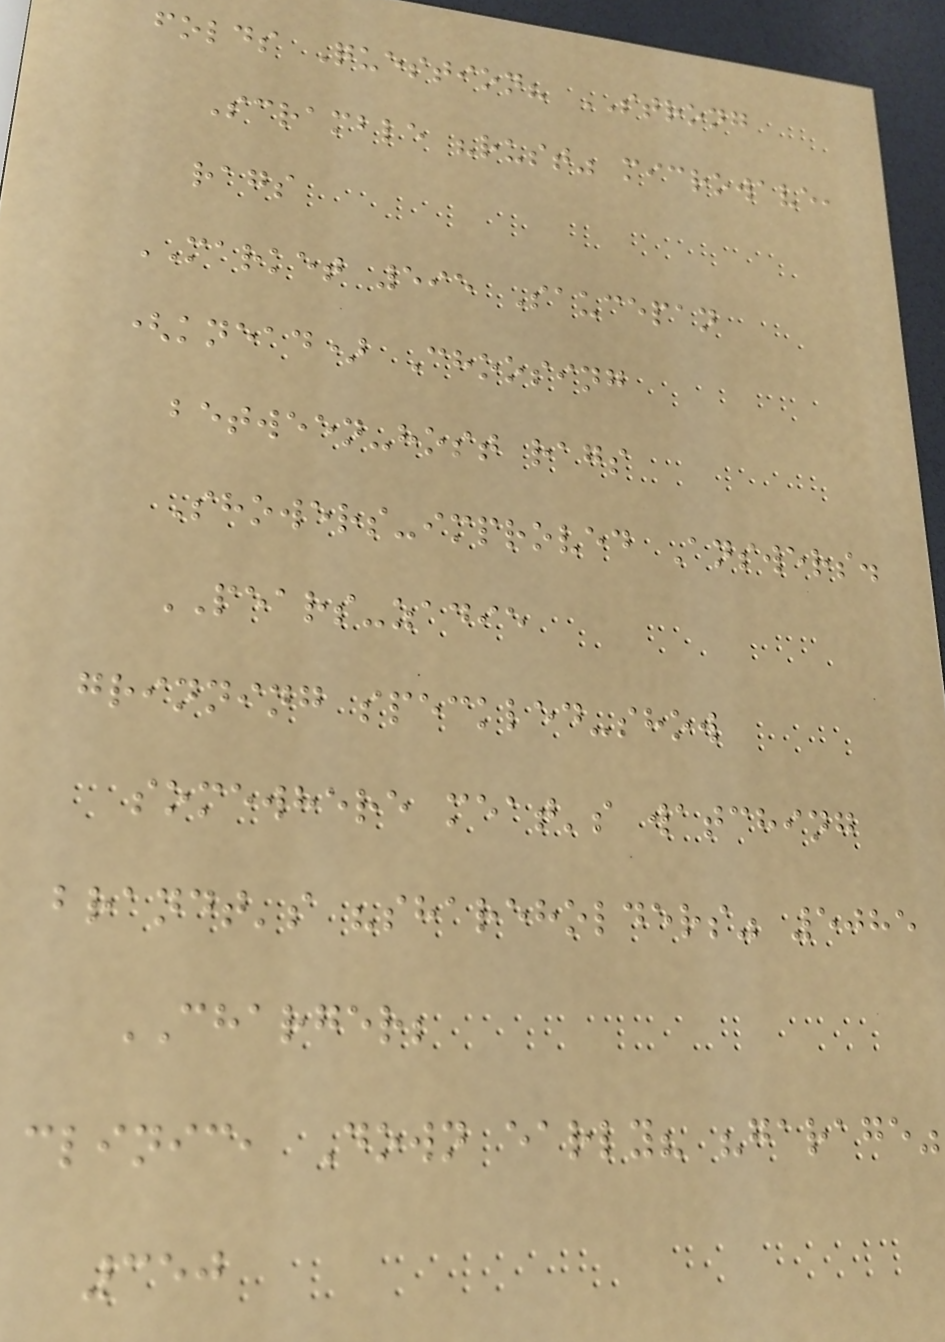folds Question? STRONG
Scramble "rust" microwave,
rags
MARKET 595 Saucepan
(knead) Choosing
between-host rags
Showers-improved Answers.
PEARS-zadie
grinning speckled-show
somewhere meat's watching
brandt's "shareholders" 5085
CHARGER;
clinic, Down early? "garage"
350
